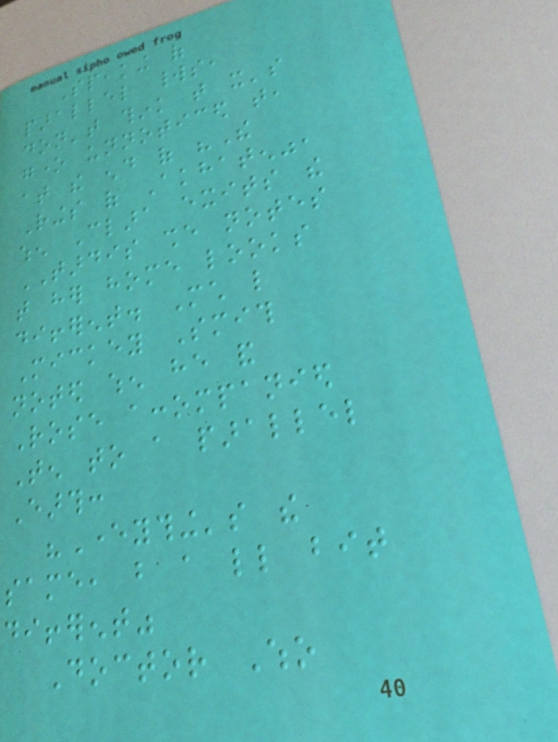Speaking of
parallel worlds,
don't think that it's
gone unnoticed that,
at the end of "The
Rings of Akhaten",
when Clara exits the
TARDIS she notes
that her home looks
different. Much like
Mickey Smith
noted when he and
Rose accompanied
Ten to a parallel
Earth:
"Everything's the
same, but a little bit
different"
Doctor Who
